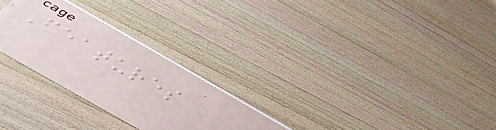Features
